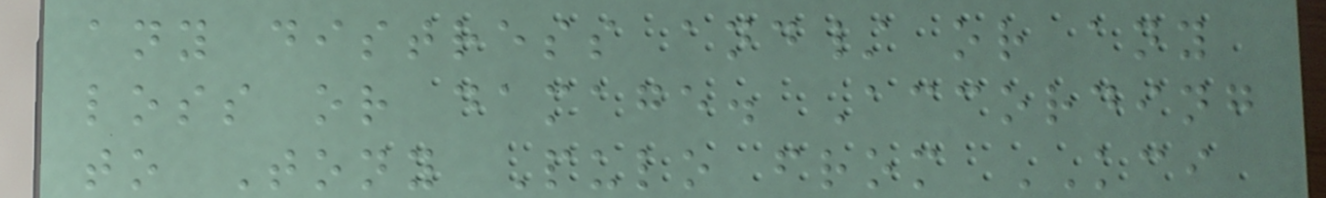any distress and/ or any
loss or damage. According
to Tony Pulo from KCI
